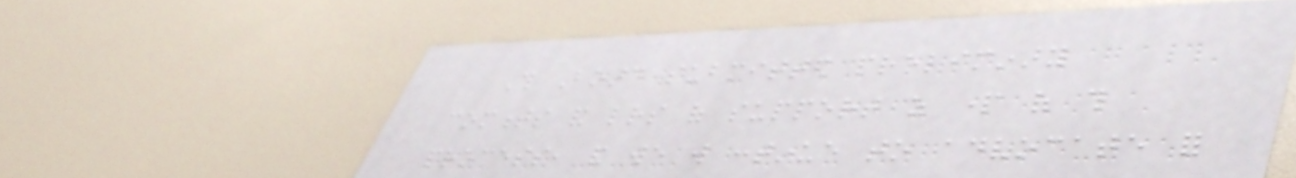This Board submitted preliminary
comments and letters of support as part of this
process, and we will continue to advocate for
